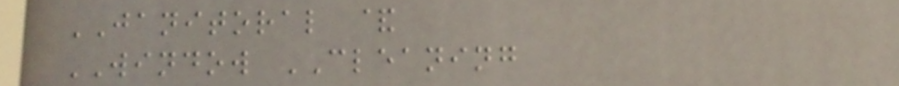JANITORAL &
WINDOW CLEANING
